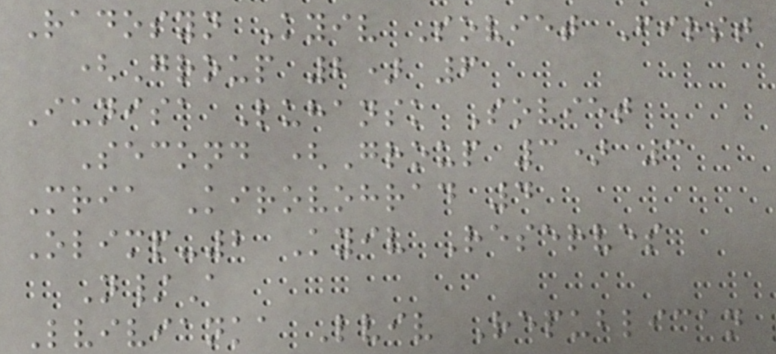Radosyn Kyiv Soviet First
(Group 2) 6
Iunisa Luhansk Soviet
Second (Group 3) 3
Mria Kirovohrad 4
Olimp-2 Kyiv Reserves
N/A
Lvivianka Lviv Republican
